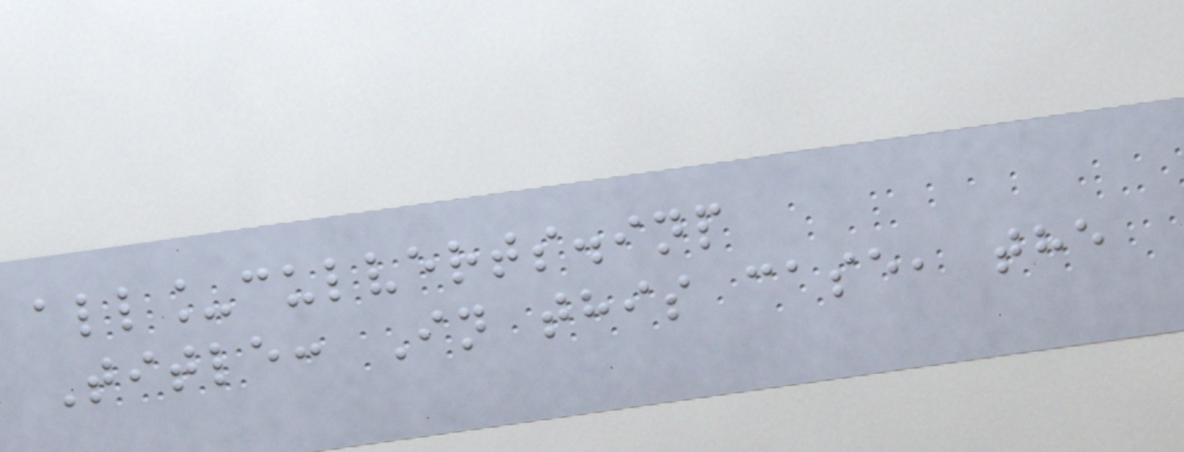all_culverts.inp
Title: In this case, the
